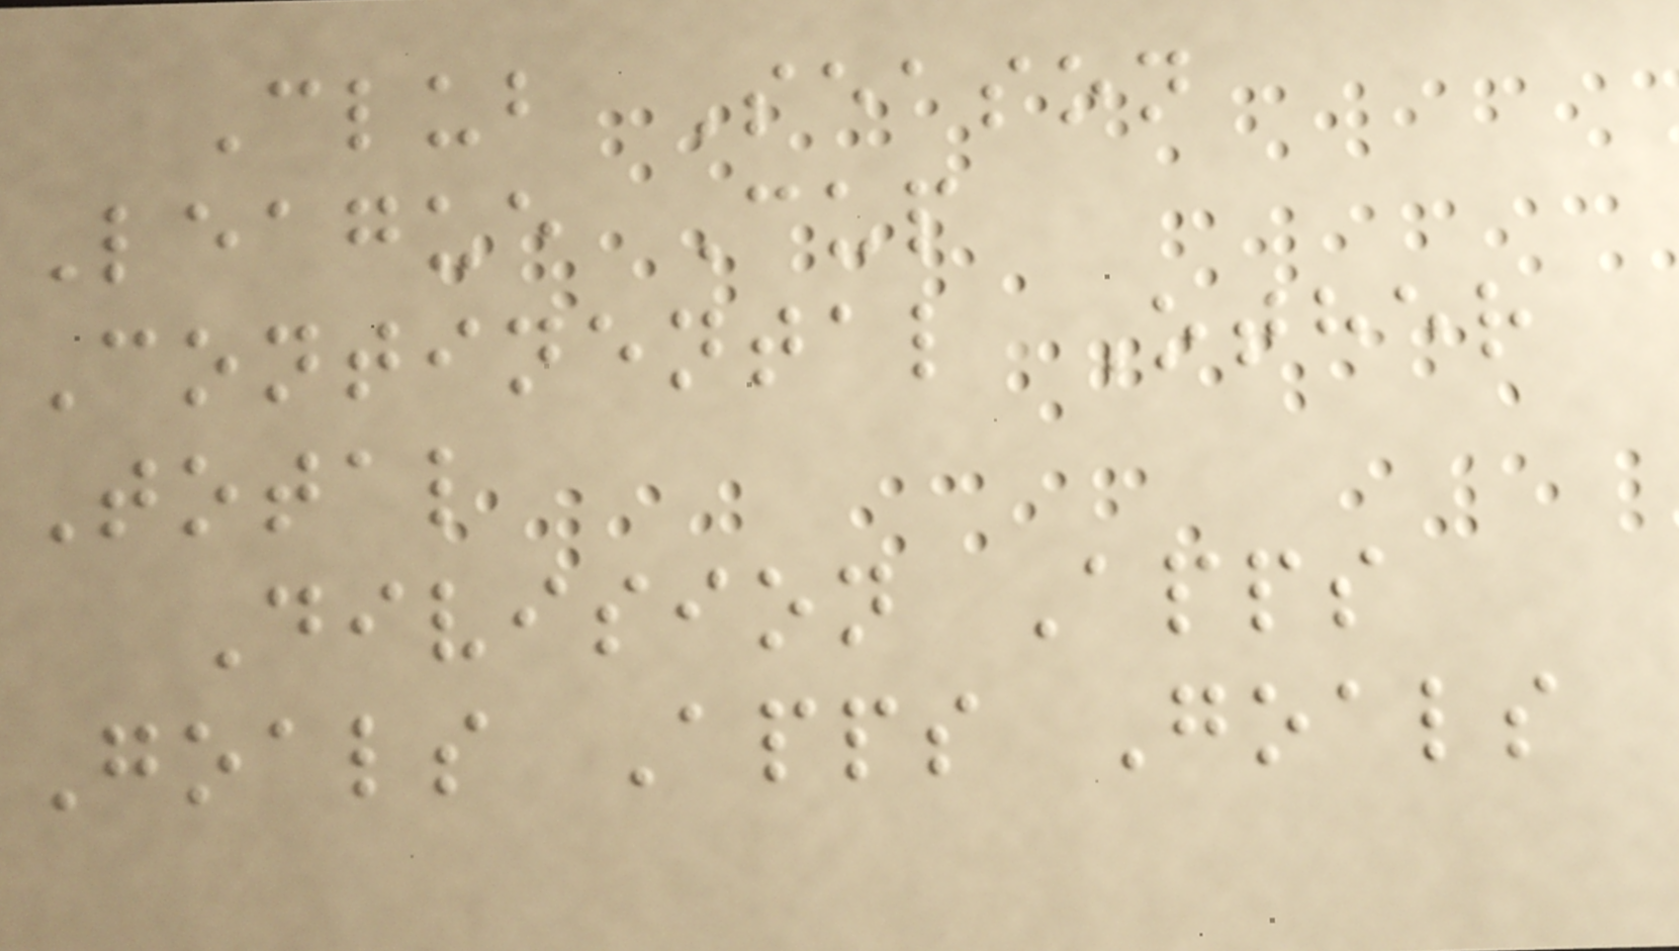Club Season
League Cup
Continental Other
Total
Division Apps
Goals Apps Goals
